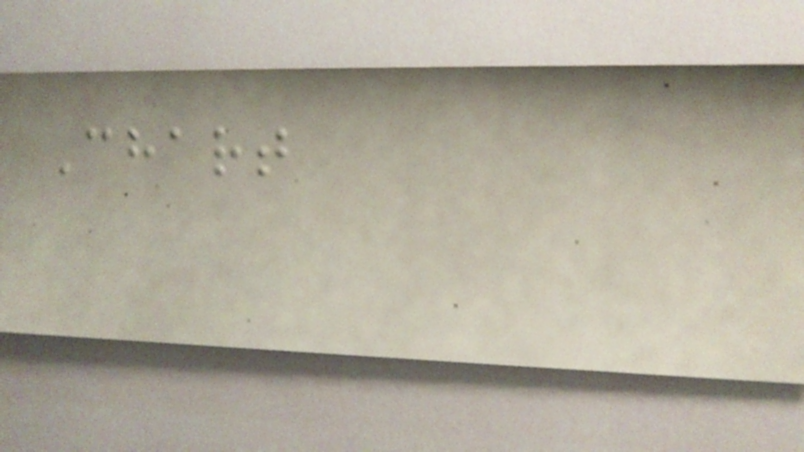Chart
